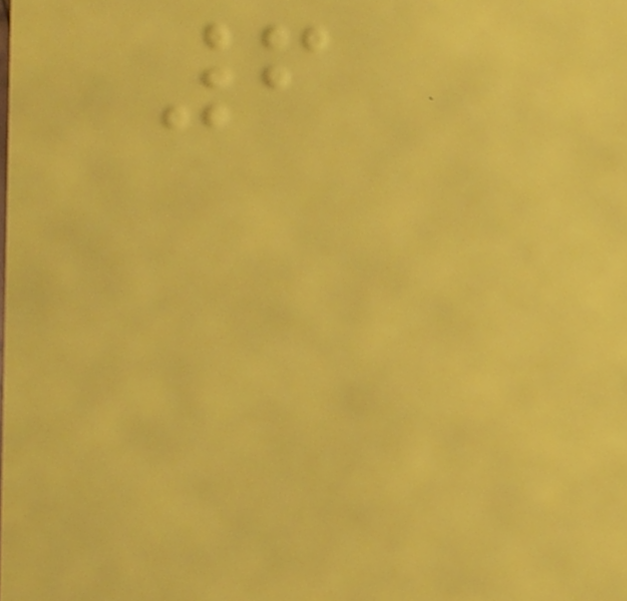6
